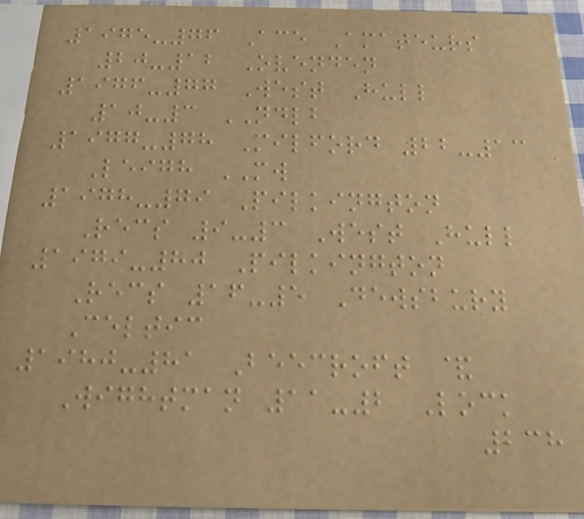1975-76 Ace Amateurs
20-12 Ovenden
1976-77 West Hull
10-3 NDLB
1977-78 Milford 22-13
Leigh MW
1978-79 Pilkington
Recs 9-3 West Hull
1979-80 Pilkington
Recs 16-5 Dewsbury
Celtic
1980-81 Beecroft &
Wightman 11-2 Lock
238
